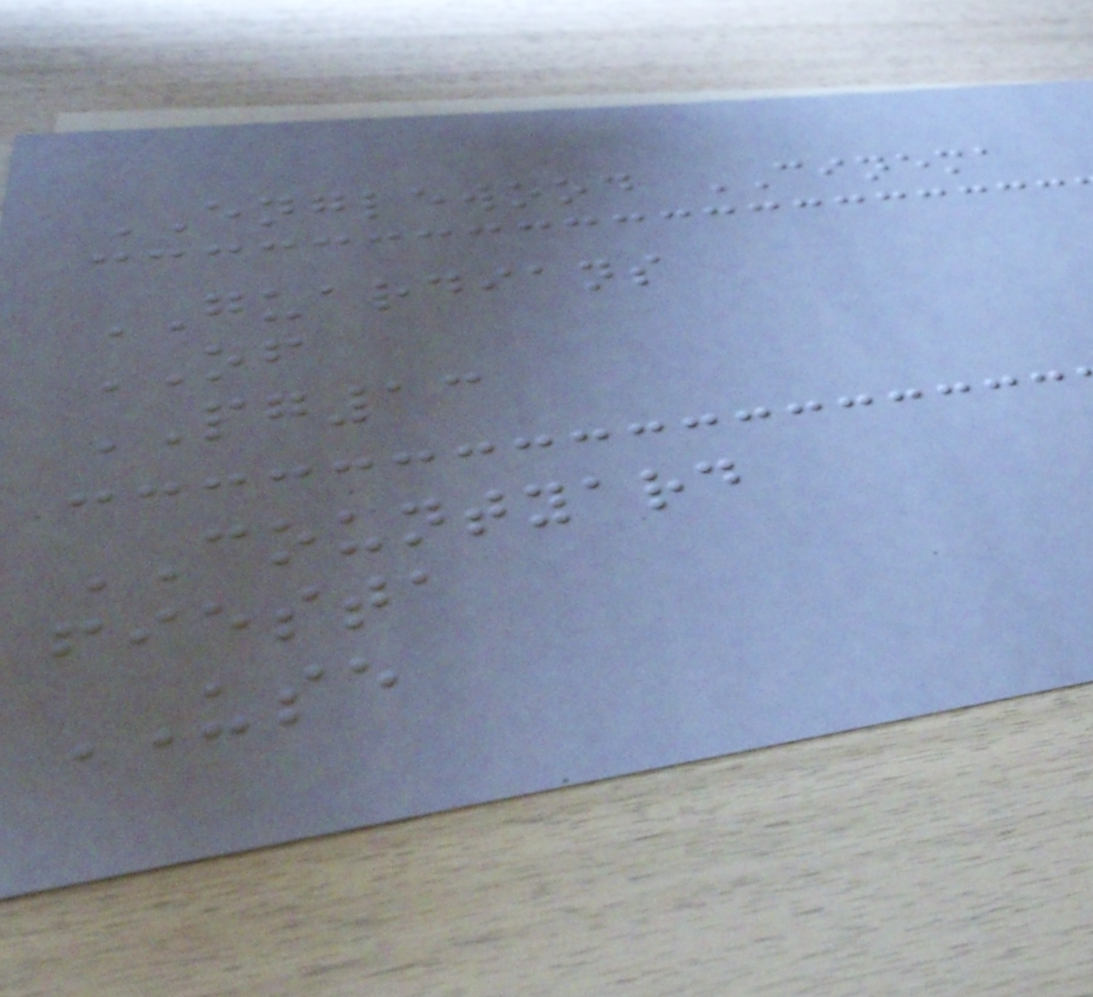ENGLEWOOD CINEMA
GUARDIANS
OF
PG13
COUNTYARD
fiesta
USE
